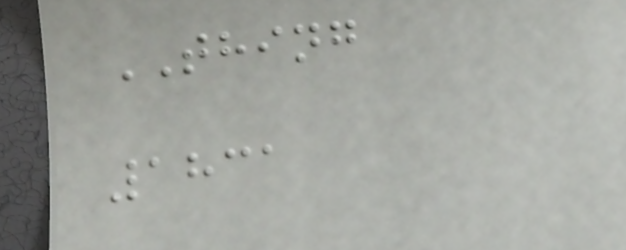THING
1831
